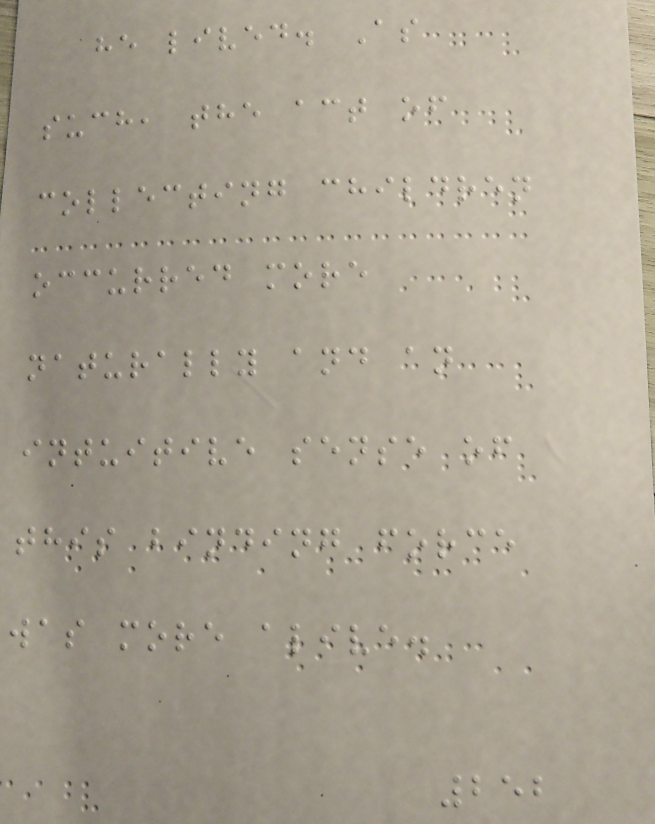he lived. As
such, the act of
collecting children
occurred more
naturally and an
intuitive sense of
this binding force
was more alive.
252
